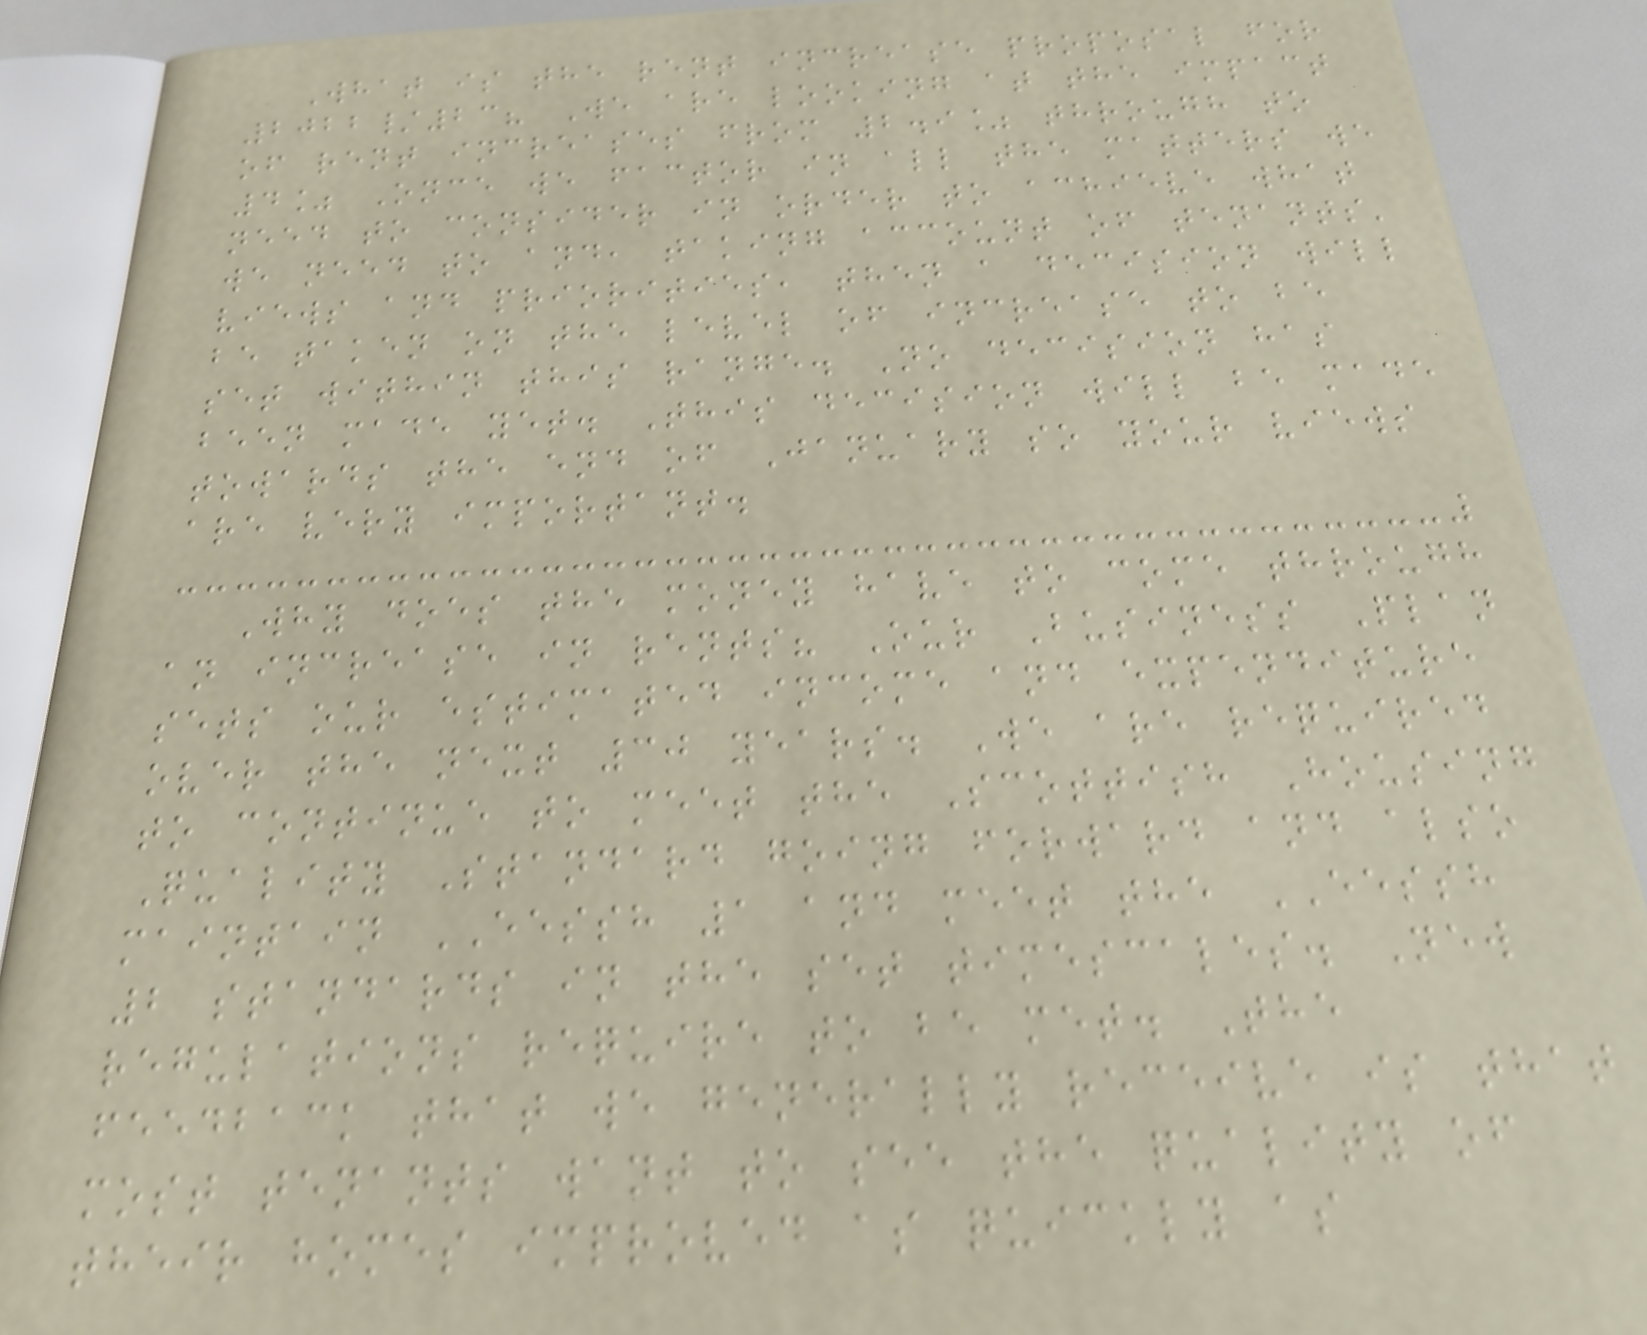What is the rent increase proposal for
2022/23? We are looking at the impact
of rent increases from 2.9% through to
4% Once we factor in all the matters we
need to consider in order to achieve what
we need to and, taking account of tenants'
views and priorities, then a decision will
be taken on the level of increase to be
set within this range. No decision has
been made yet. This decision will be made
towards the end of January so your views
are very important.
Why does the money have to come through
an increase in rents? Our Business Plan
sets our estimated income and expenditure
over the next 30 years. We are required
to continue to meet the Scottish Housing
Quality Standard going forward and also
maintain EESSH 1 and meet the EESSH
2 standards in the set timescales. New
regulations require to be met. The
feedback that we generally receive is that
most tenants want to see the quality of
their homes improved as quickly as
